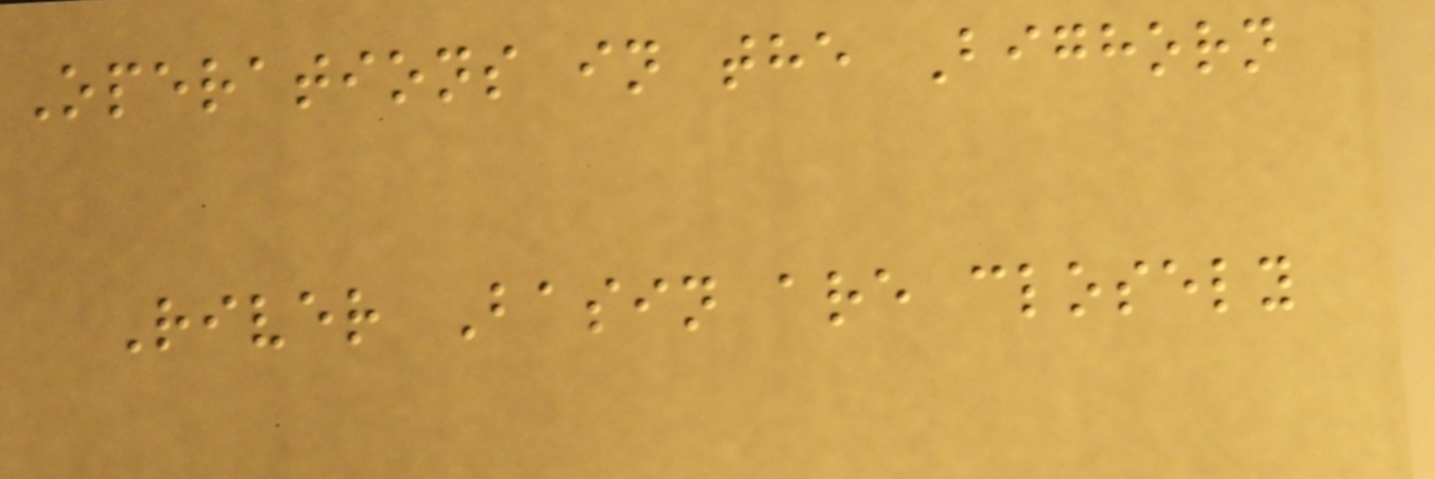Operations in the Bighorn
River Basin are closely
